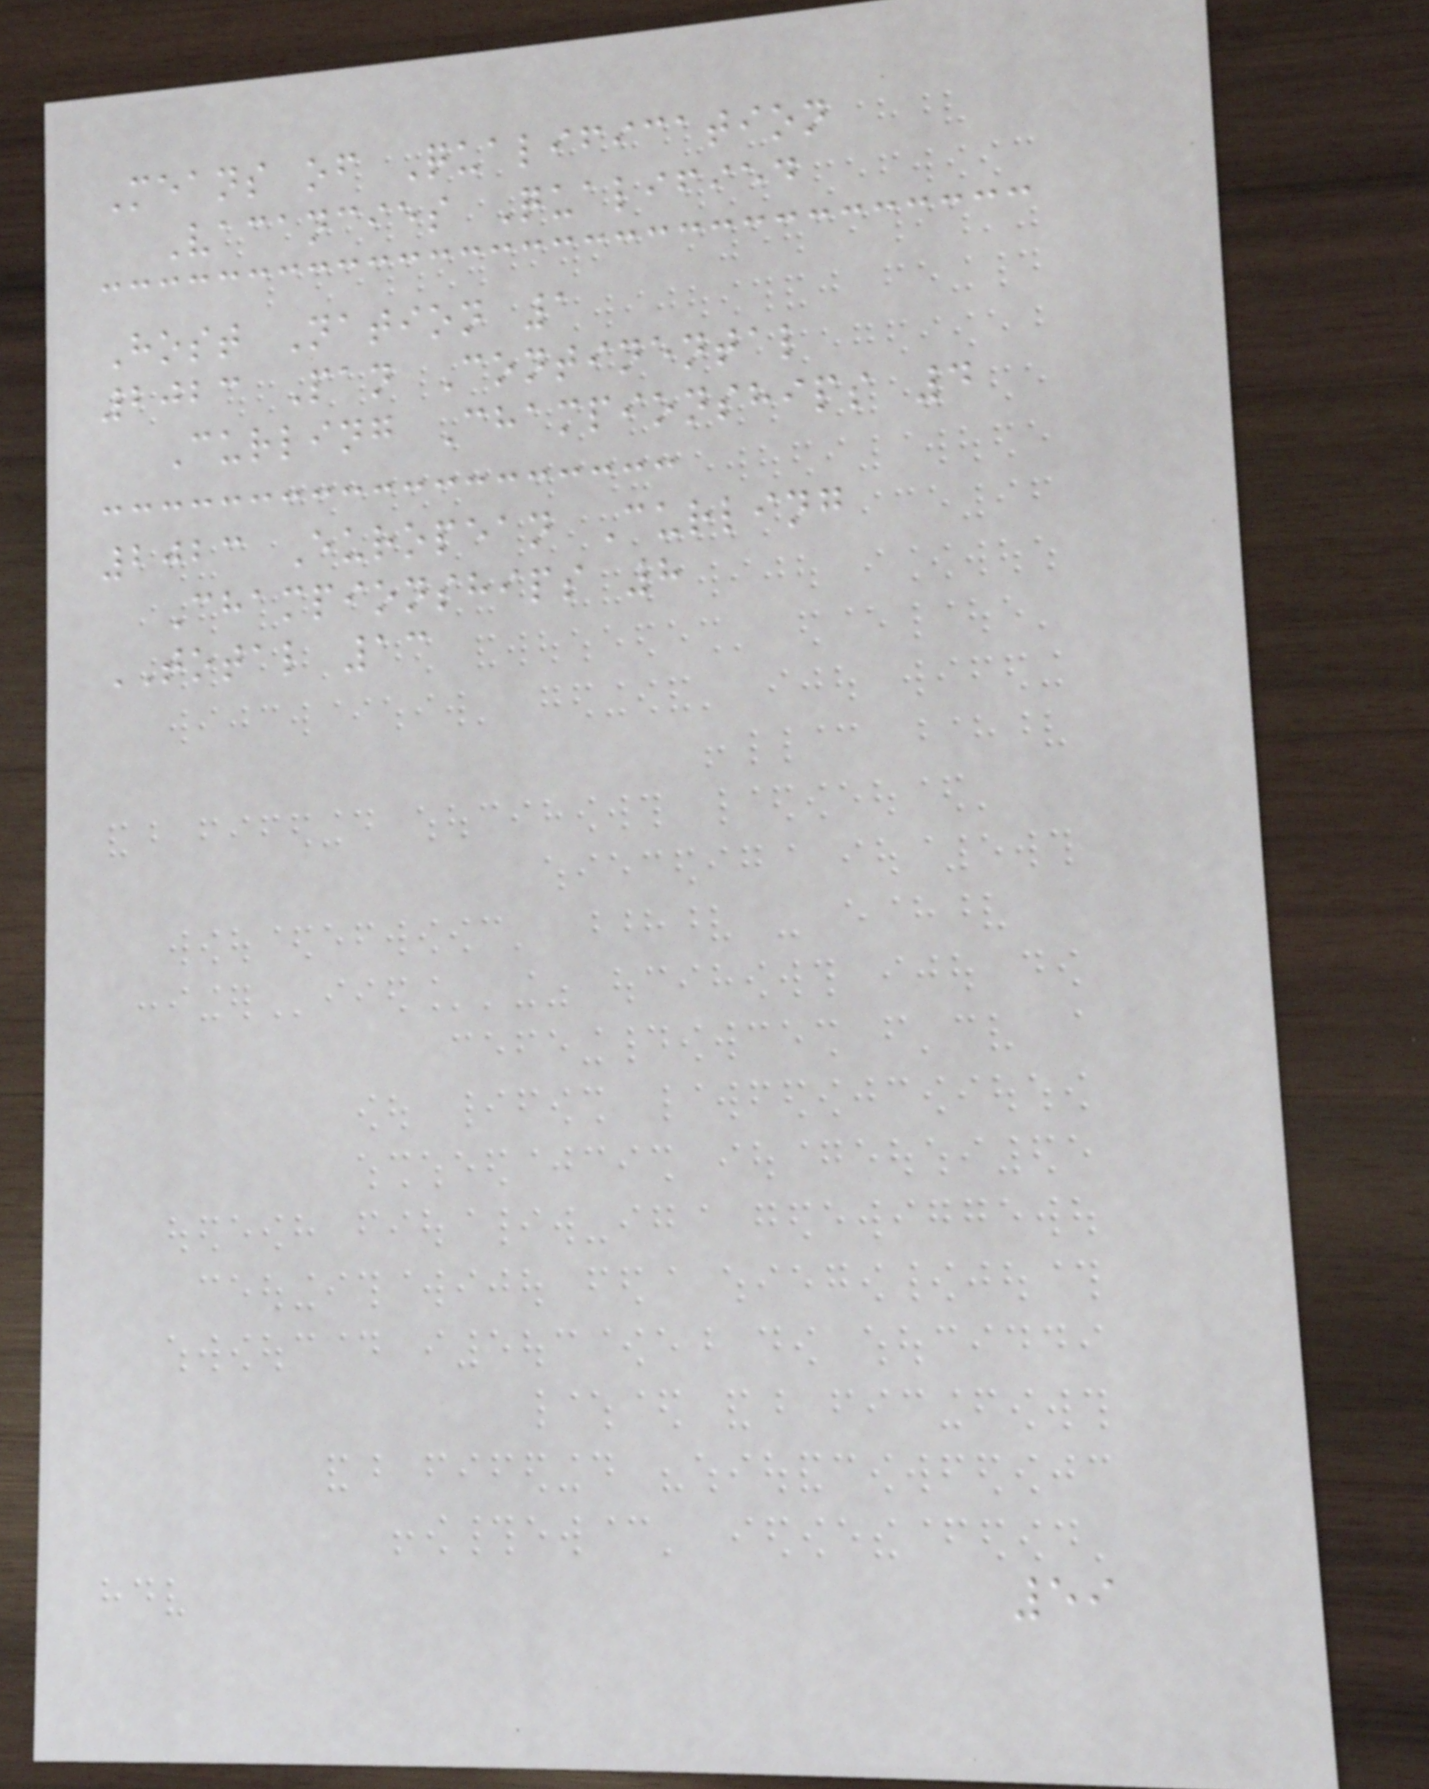Means of Qualification
Vacancies Qualified
Host Nation 1
2023 Pan Continental
Curling Championships 4
2023 European Curling
Championships 8
TOTAL 13
59
